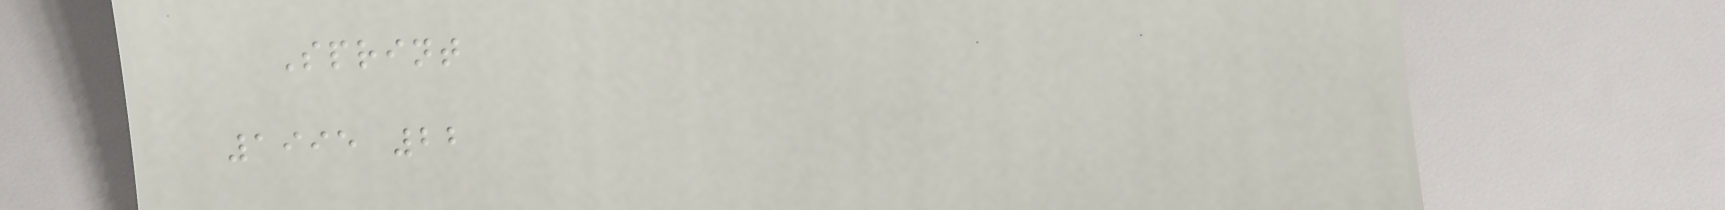Sprint
1995 22
